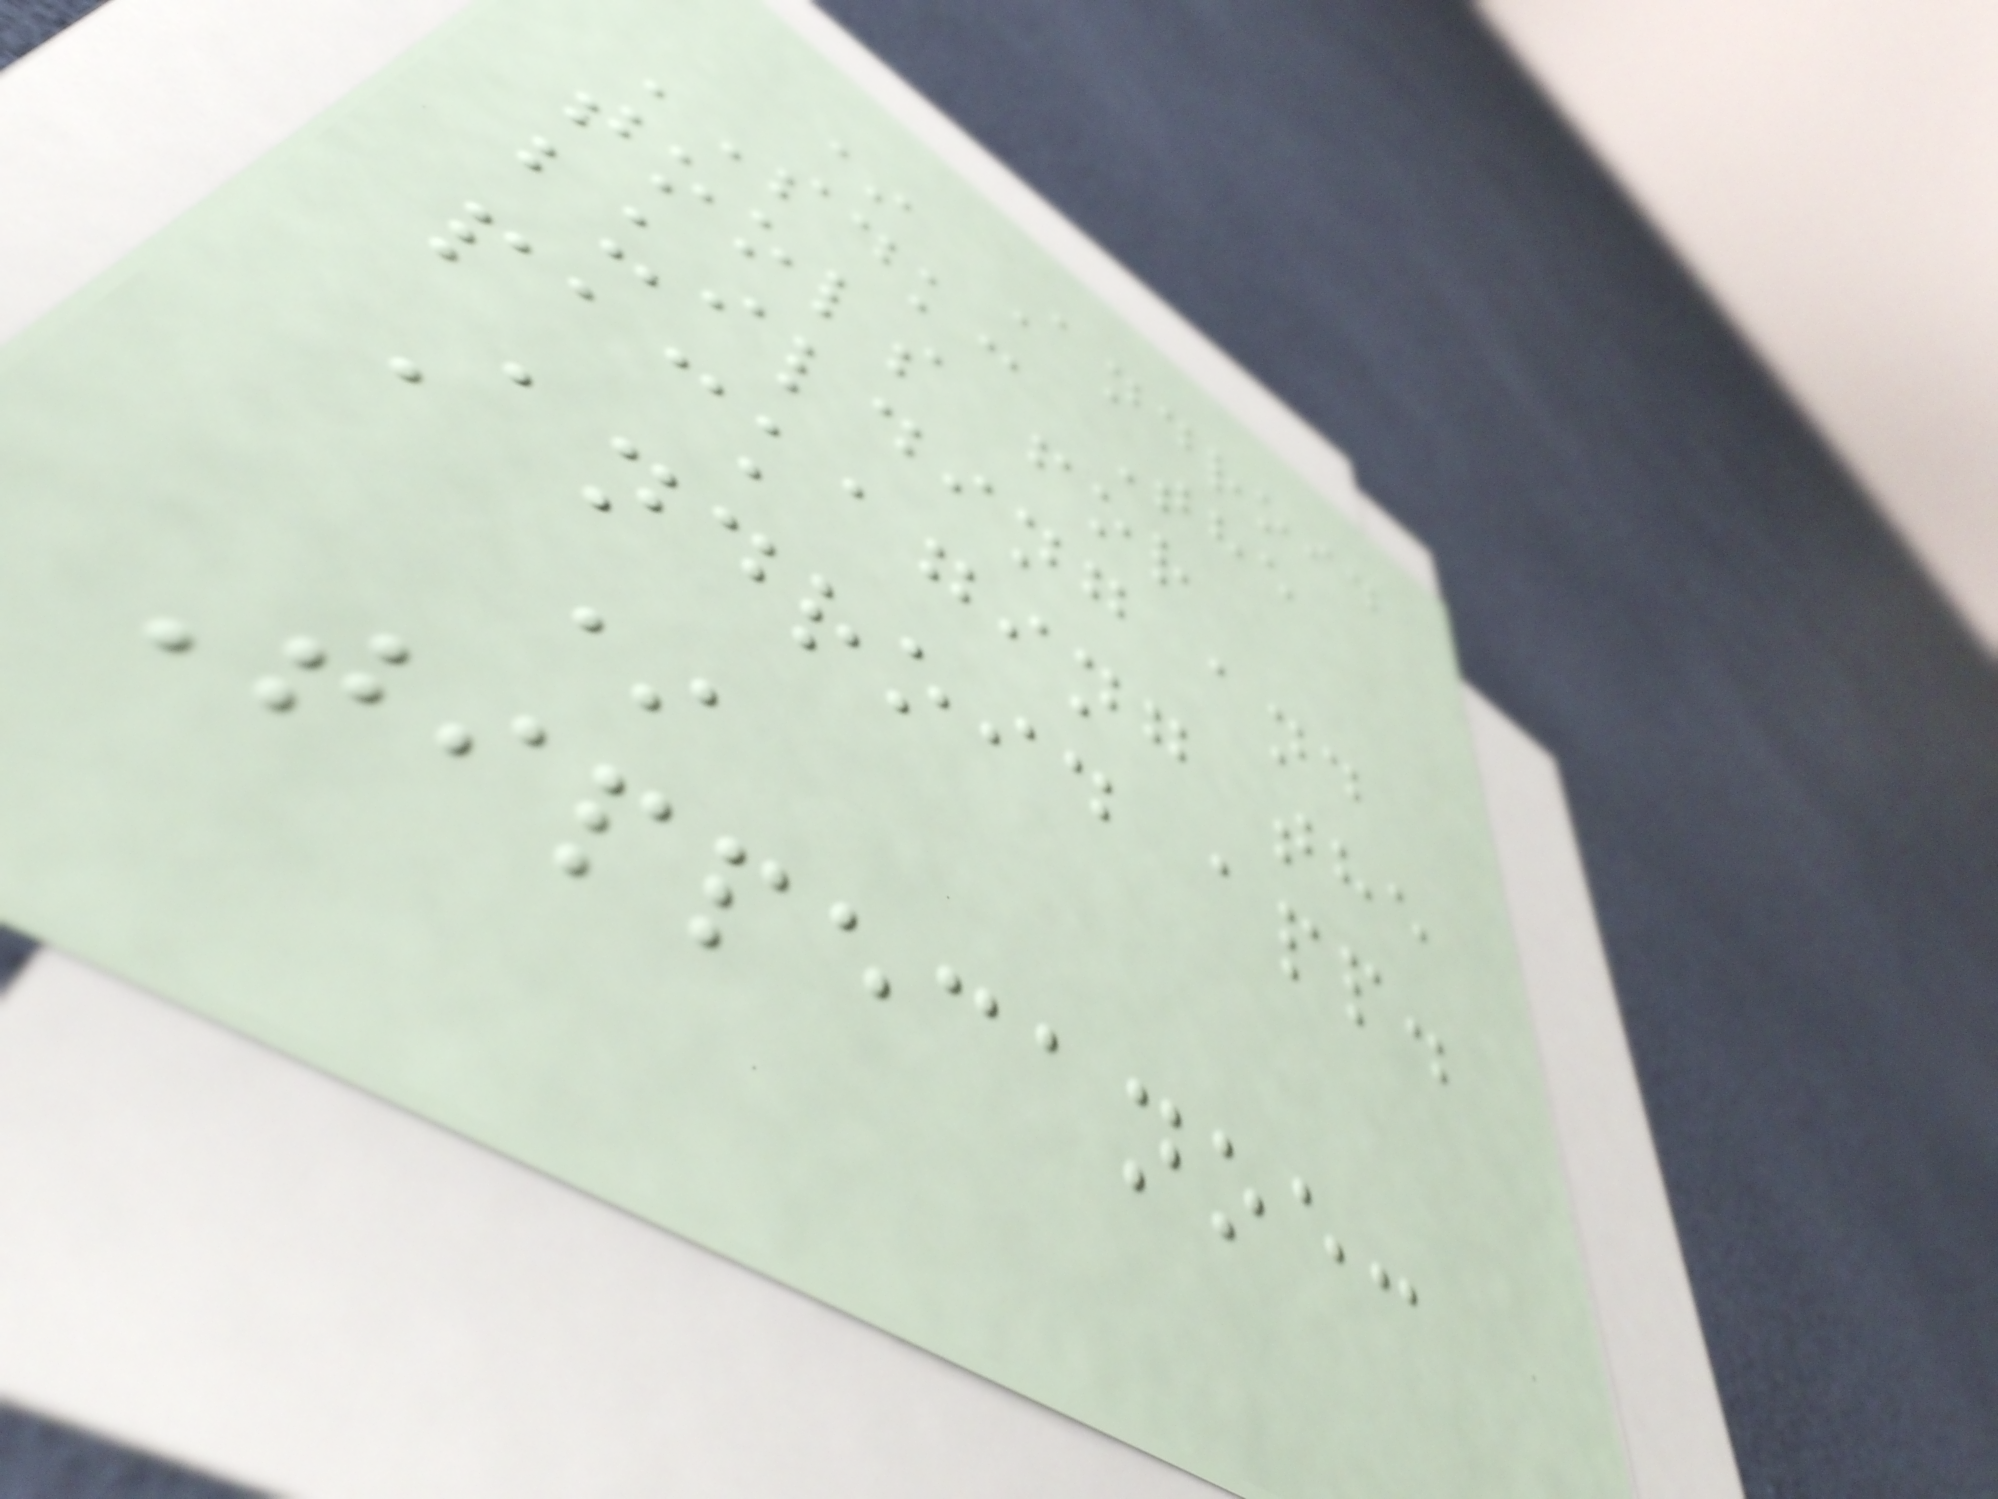* Android
SDK: The
tools for
building and
packaging the
Android app.
*
Tippecanoe:
